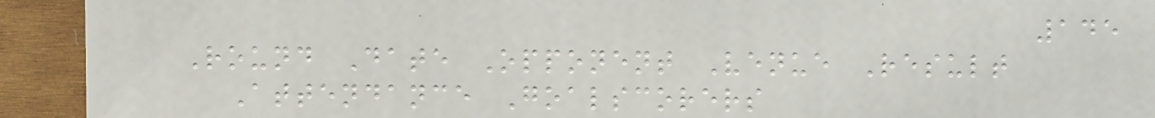145
Round Date Opponent Venue Result
Attendance Goalscorers
